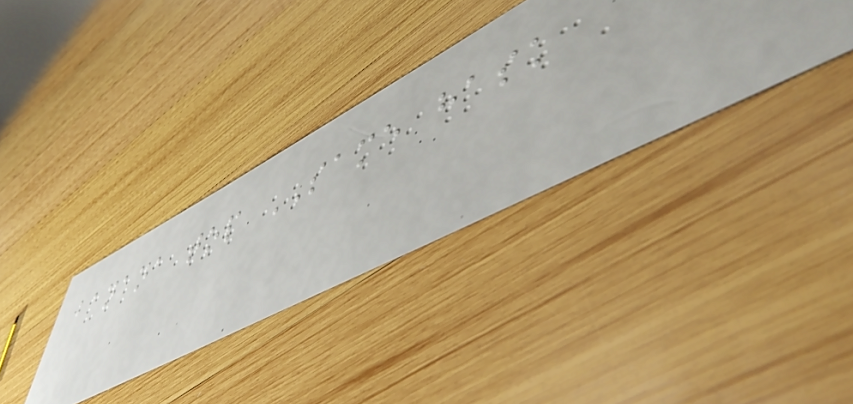banana top SAME hask
